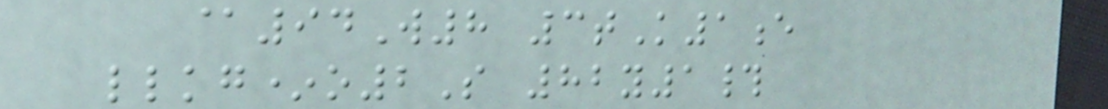@94W8 3tK1e
llkg*o2S 82y1#
